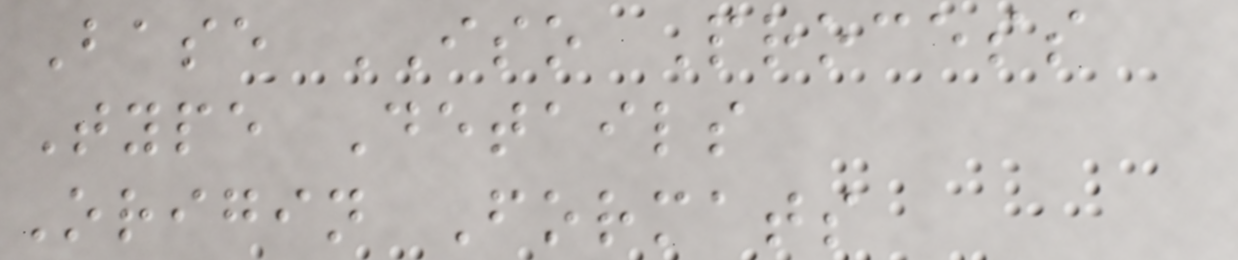Base ISO Process
Type Details
Origin Formats
